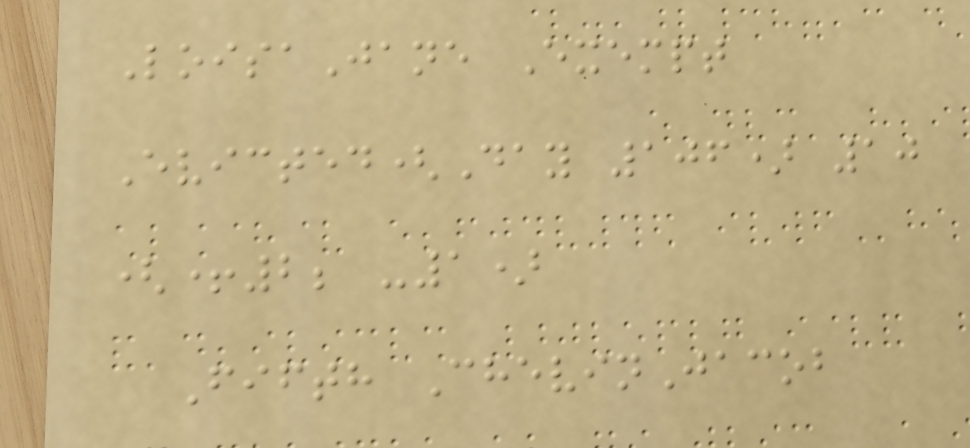LoisaJane Exempt
Evicted(Day 106) 10
(+2; -1)
Fifth ChevinJacob
